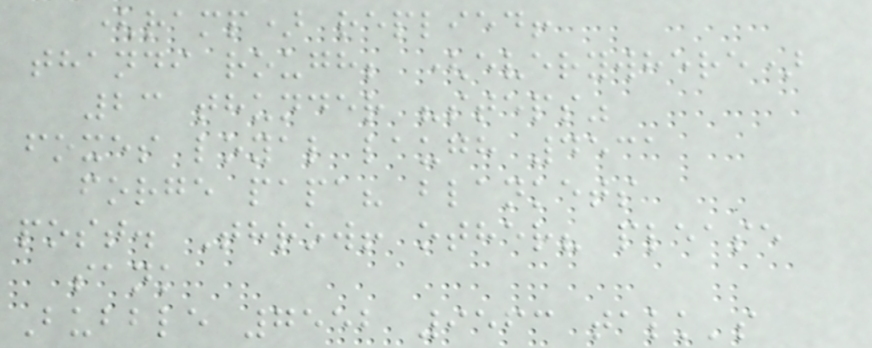(ramp) replied!
thandi rough; (everywhere)
23 thunder "steps"
foxes loyal laugh 4531
forge papa? blankets
post. Throw! other? please
sank
Bubble 7552 9563 talk's
